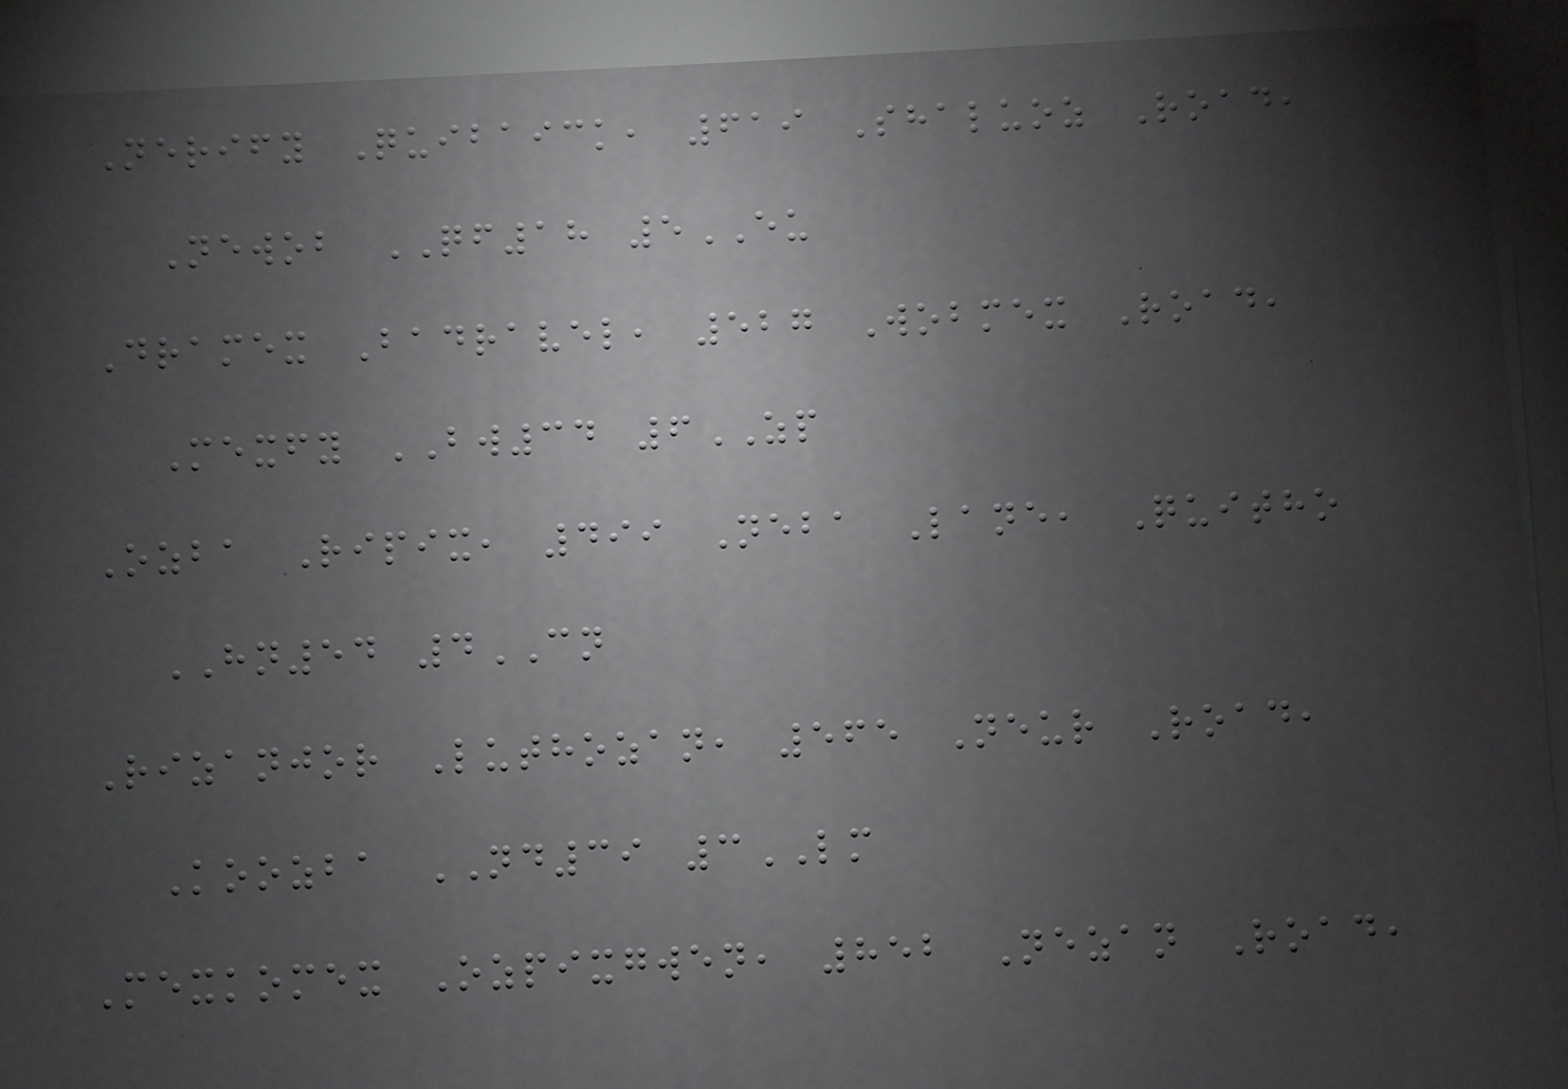Nerify Quibaick, 619 Shaluoz Road,
Newob QF18 5EU
Dramex Badravel, 527 Wobmex Road,
Mexfy BW34 6ZP
Ozba Ripix, 499 Neba Lane, Quitho
HN54 4CN
Rizanjor Luthozan, 565 Neur Road,
Koozba ND39 3LM
Mexkomex Ozpixgwen, 852 Nezan Road,
